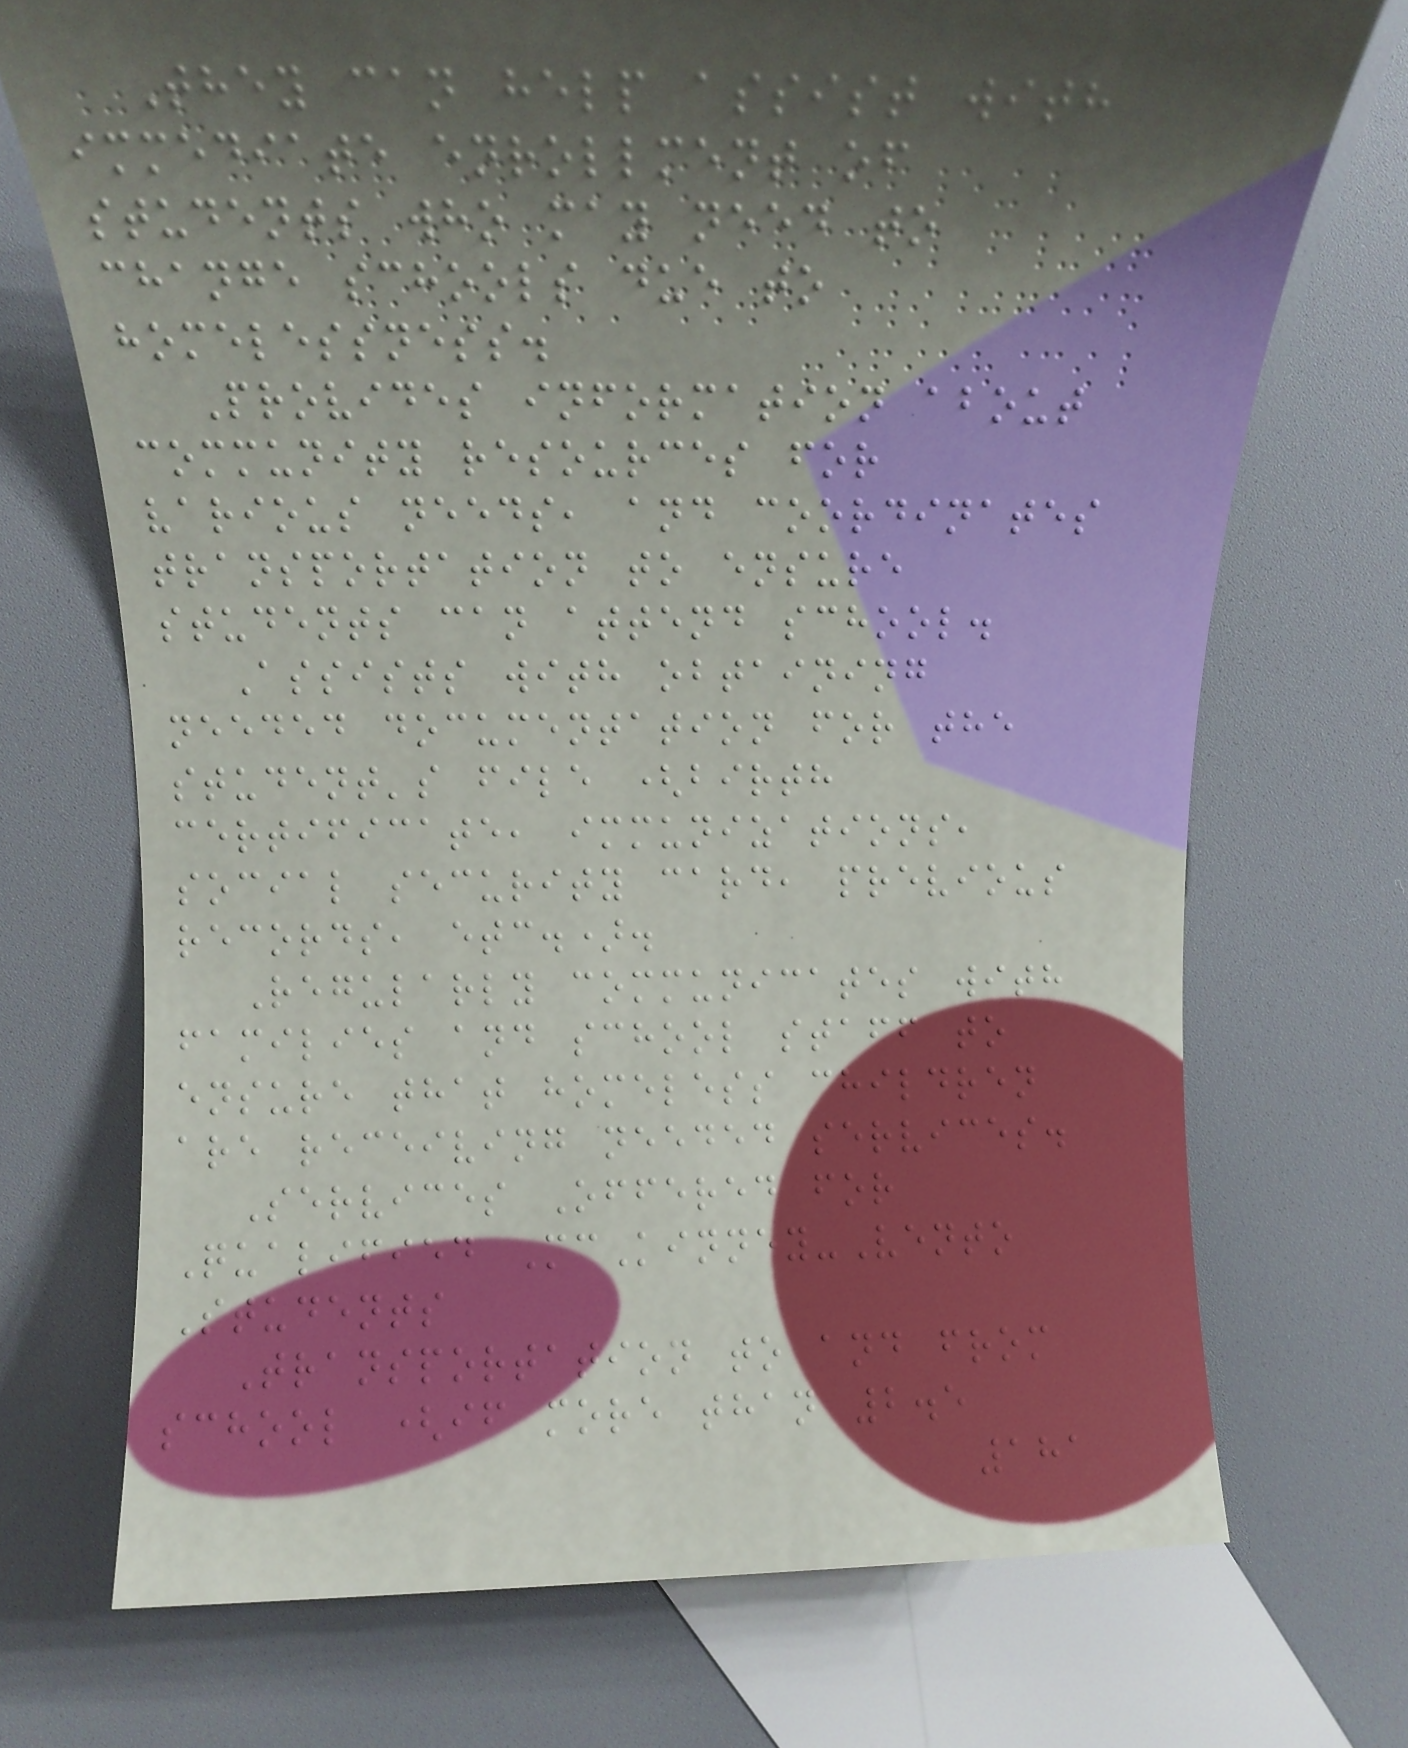They can help assist with
immediate enrollment of
students who may need to
change schools due to
homelessness.
Provides information about
community resources for
various needs, and coordinates
transportation to ensure
students can attend school.
Assists with obtaining
needed documentation for the
student's file (birth
certificate, immunizations,
social security card, previous
records, etc.).
Regularly communicates with
families and school staff to
ensure that homeless children
are receiving needed services.
Services Offered for
Qualified McKinney-Vento
Students
Transportation to and from
school (if more than 2.5
181
